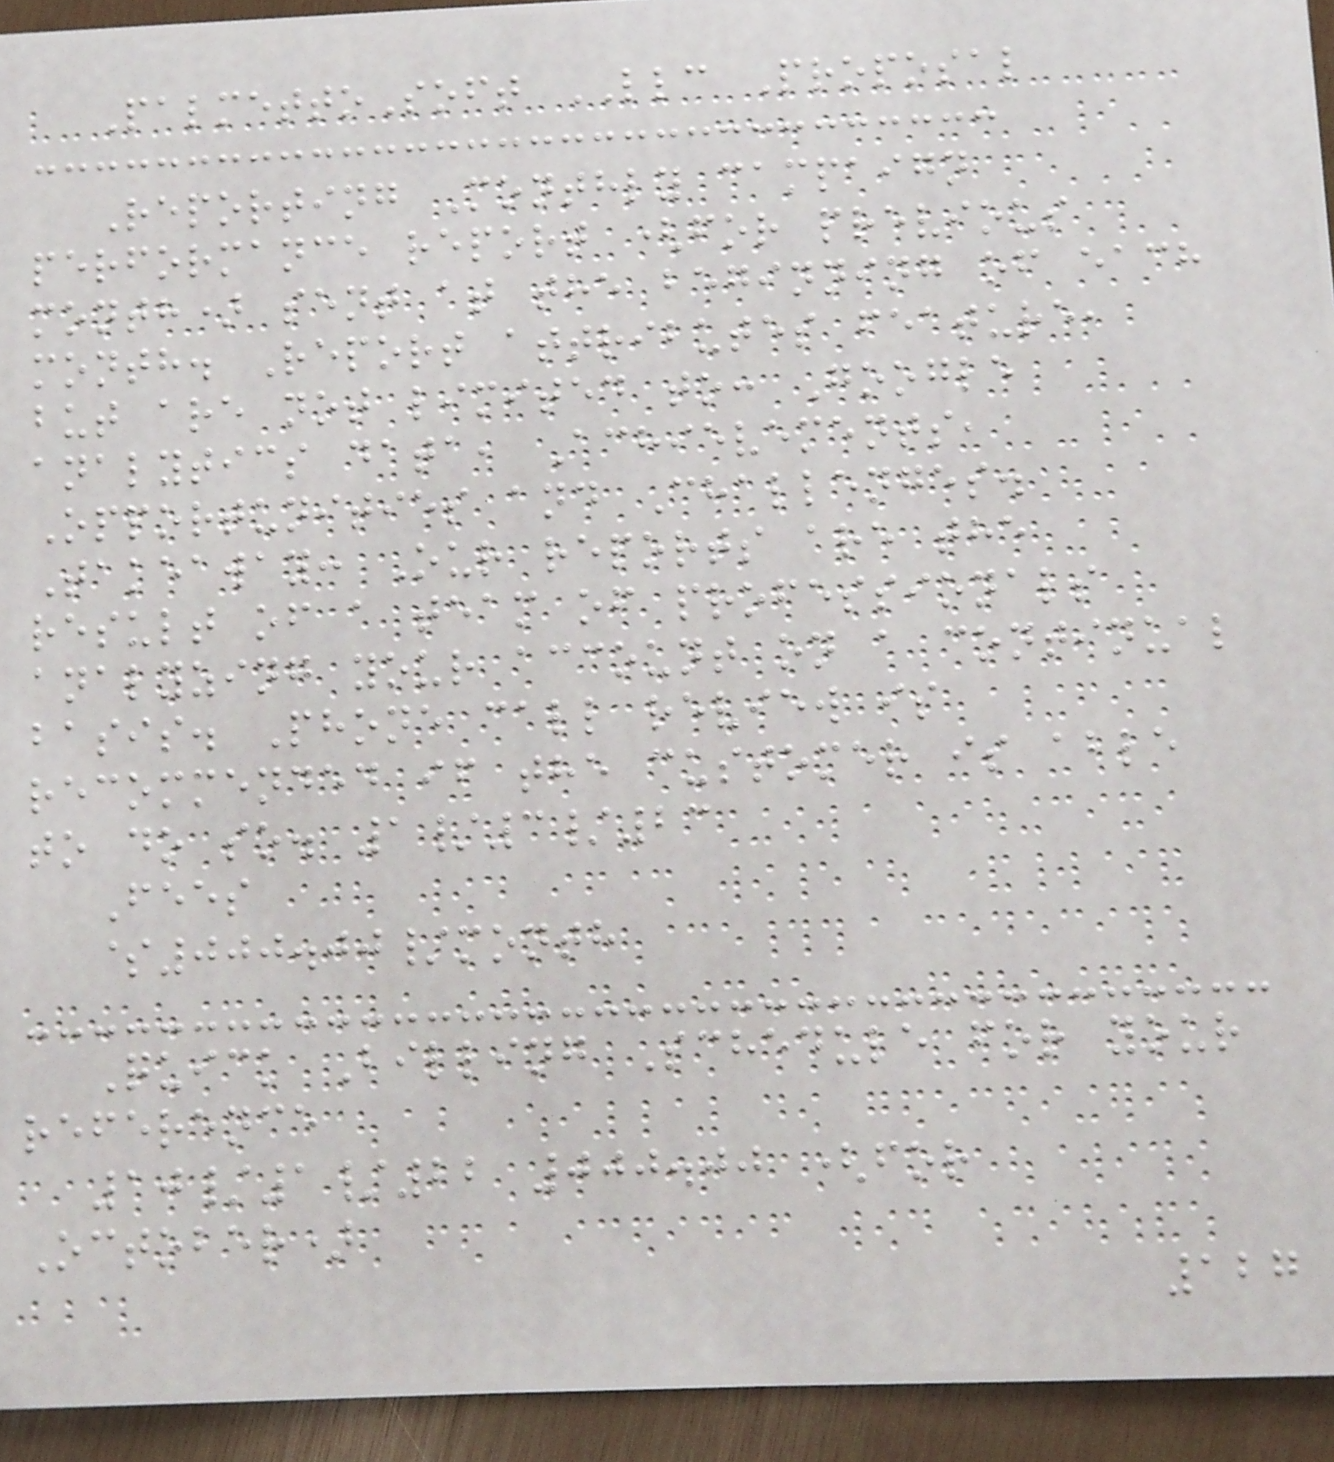PalmettoSoft LLC Proposal
Reporting Monthly campaign
performance report (for previous
month) sent at the beginning of each
month. Report attributes feature,
but are not limited to: Google
analytics data, Achievements,
Opportunities and Challenges.
Takeaway: Our reports are the
result of a team of professionals
analyzing your account on a continual
basis. Phone call review is
recommended if the customer is able
to do so. 1/3/23
Fees
$000.00/month
Quick Billing Schedule for your
reference
10/1/22 000.00 (for
October)
127
